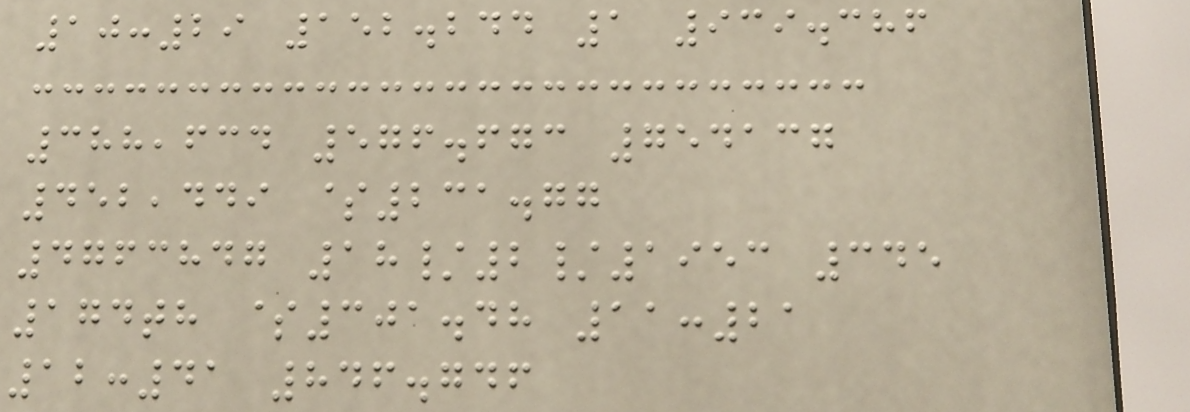10:29 152.244 1 939.386
388,634 576.673 754137
452,449 $231.77
4763847 18/2/1953 345
174th $301.48 11:21
12:41 846.746
